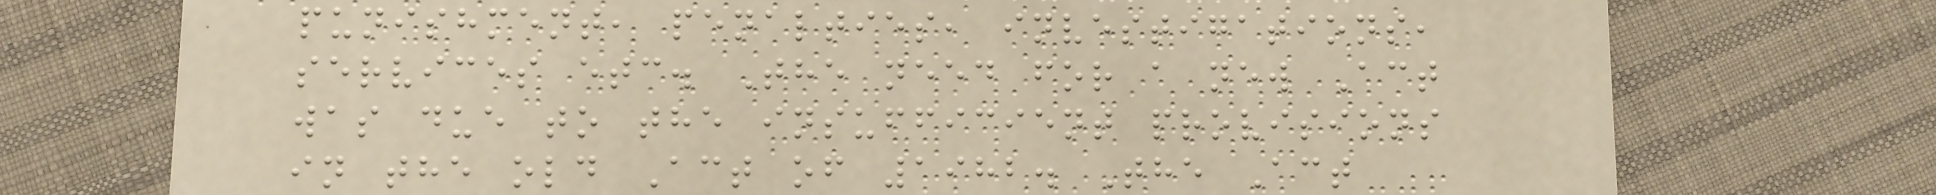punishment, penalties, investigations,
services etc. The need for a new Act
was due to the insufficient provisions
in the old Act of 1982. The Act
